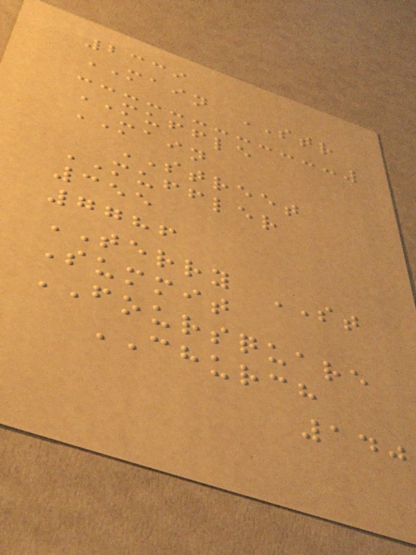2339
MAIN STR
MUFFLE
MAIN
STREET
MUFFLER
355
7786
TERRY ST
Summit
FOURSQUARE
CHURCH
140
